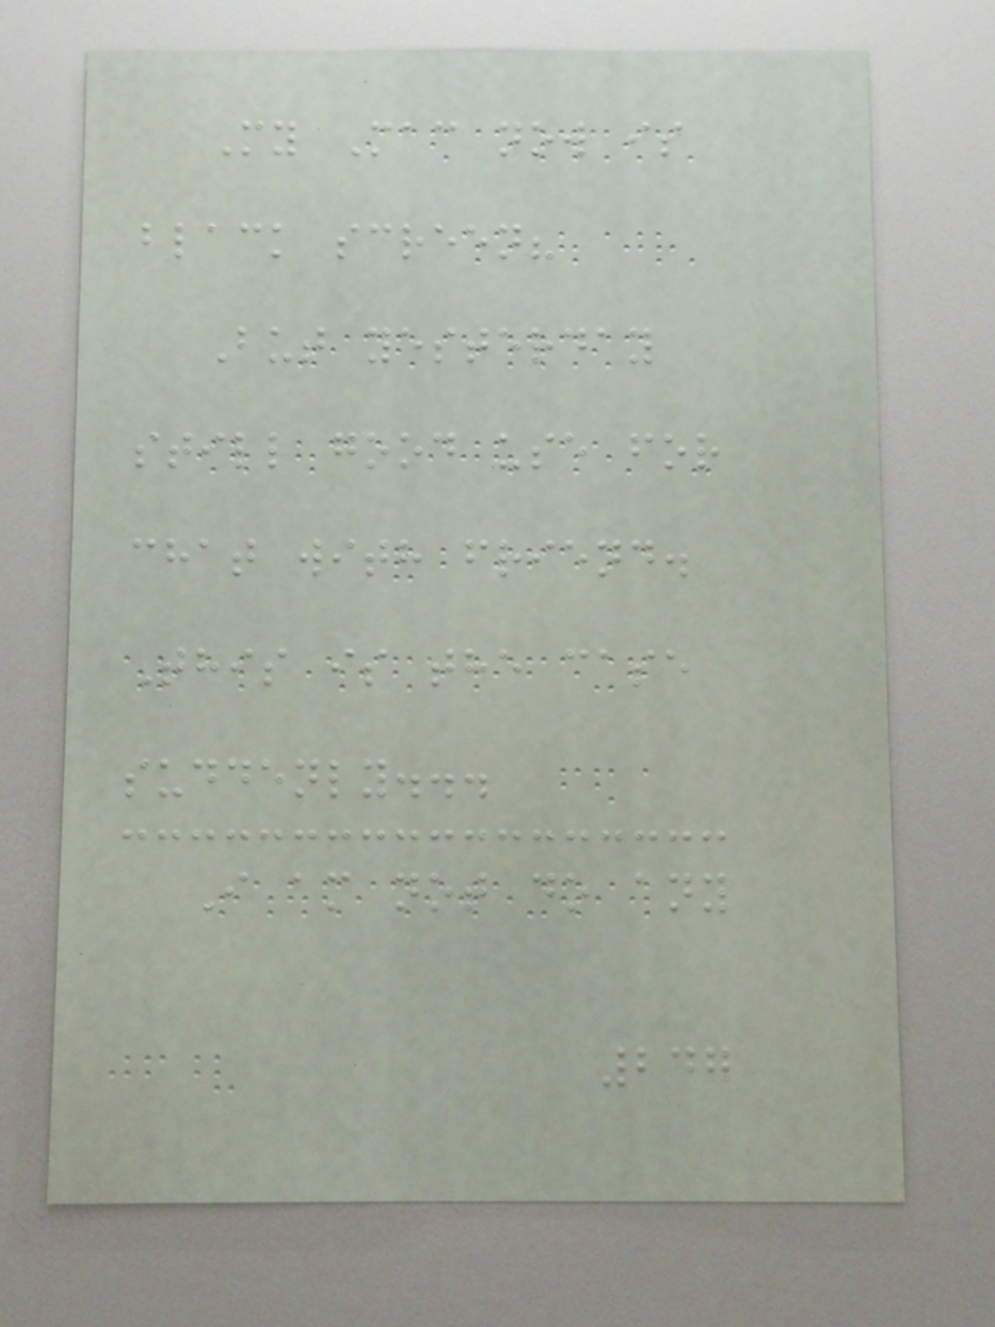My Mac now is
black screen?
But yesterday
still good use for
chat with friend.
This is the case
suddenly...
I am not do any
247
